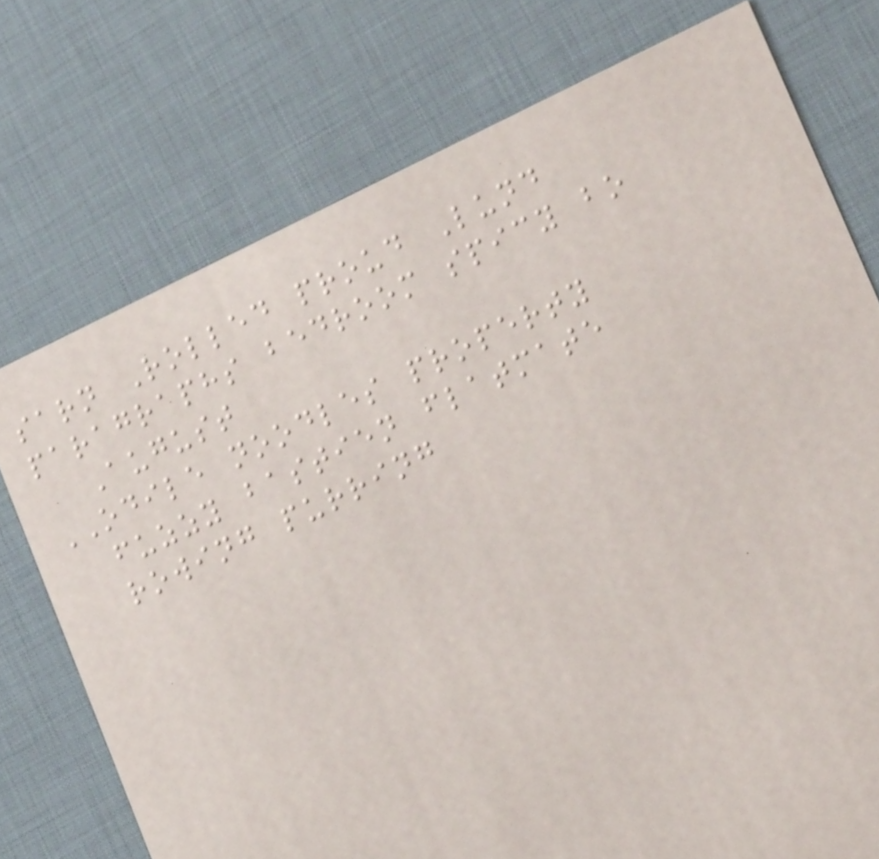sarn Rolled proud Lund
paragraphs bedroom spicy bo
August
ODILE noodles property
fuzzy bastien flatmate
rowing purring
